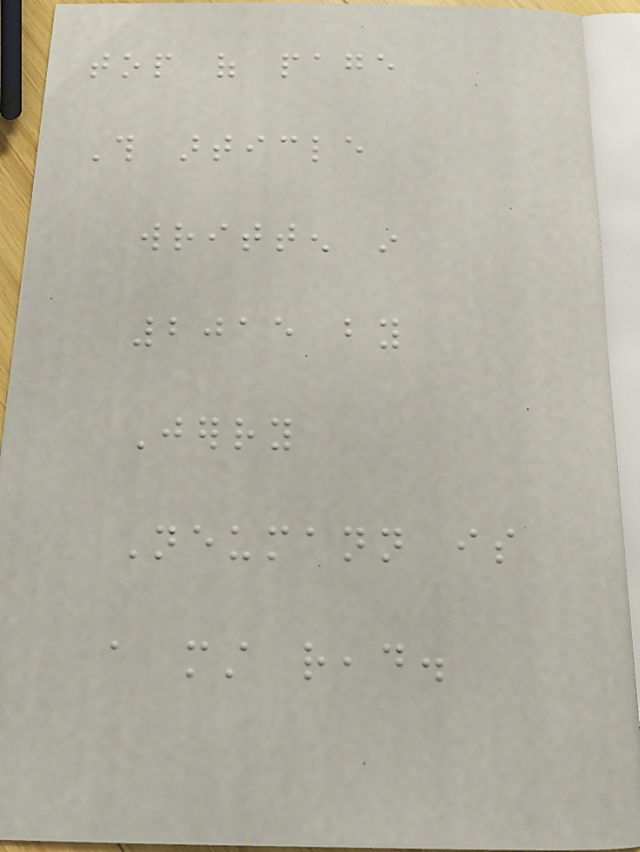top of page
This article
written in
2015 by
Jerry
Neumann is
a must read.
